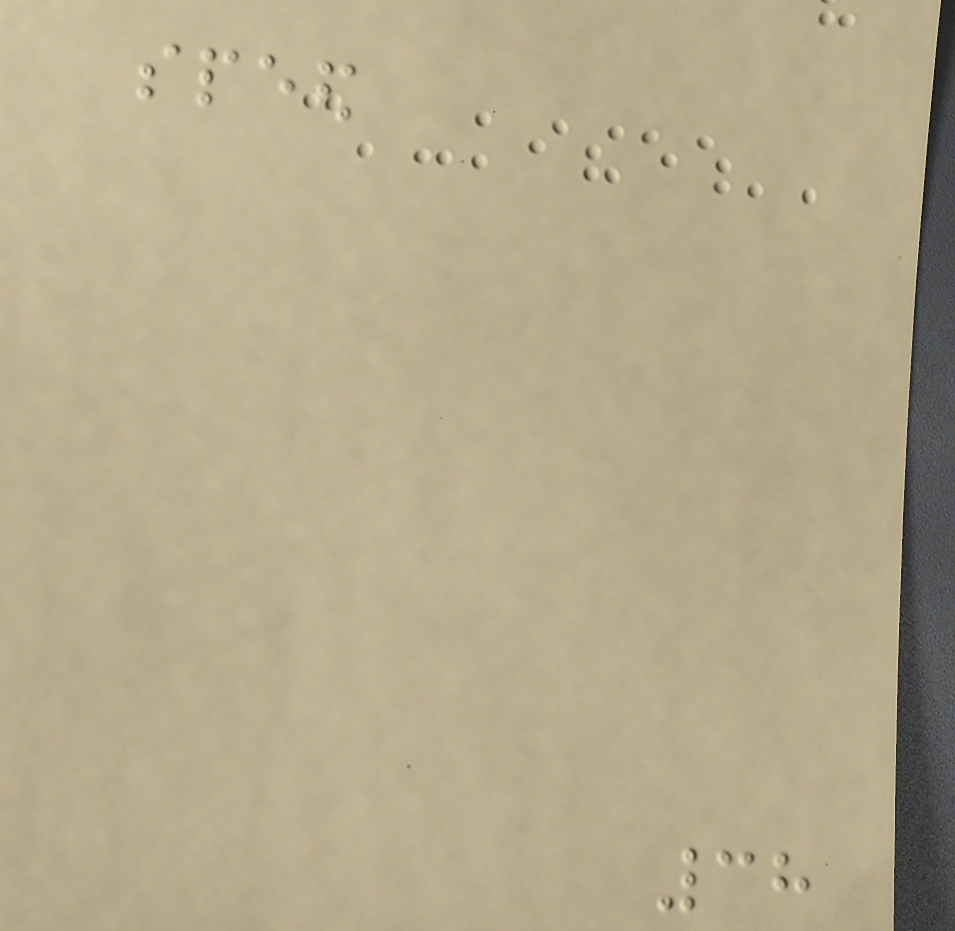speed
38
